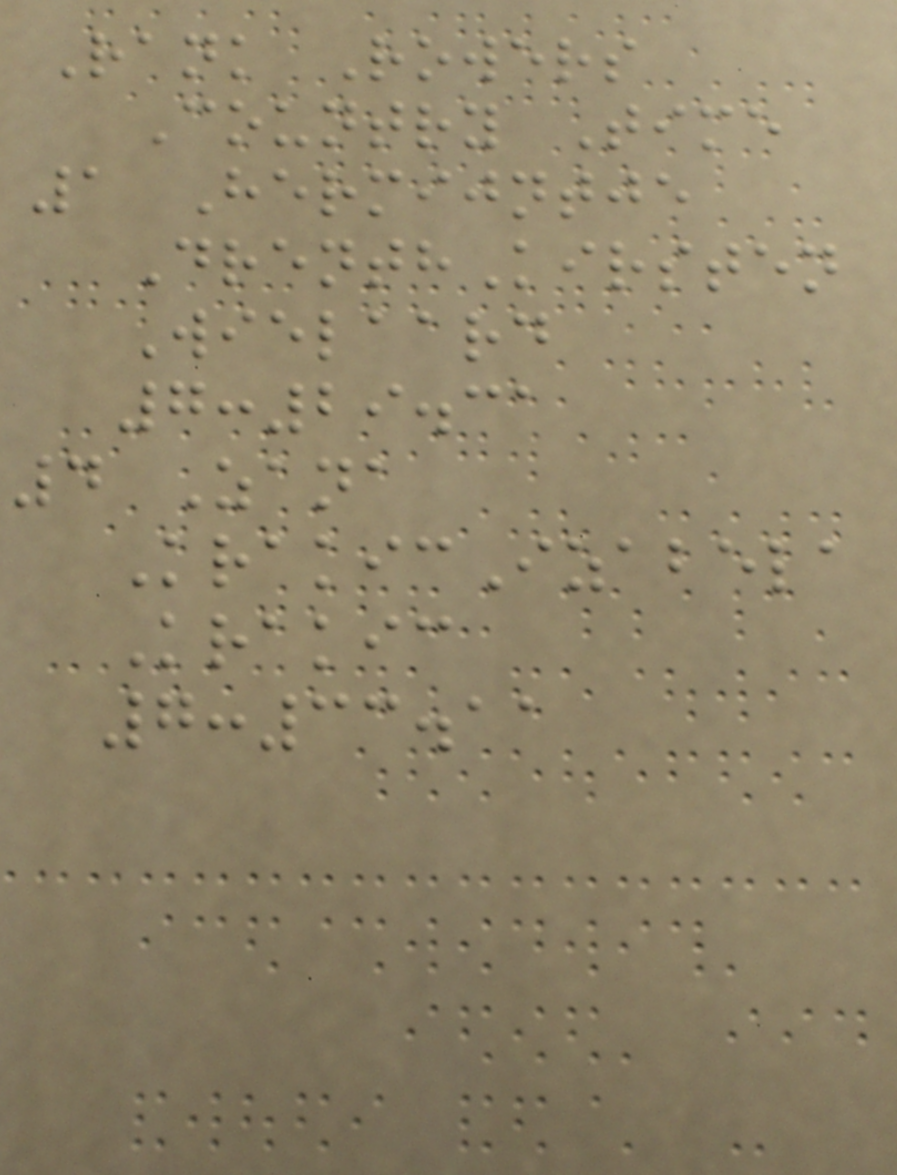Rank Rowers
Country Time
1 Hermijntje
DrenthKirsten
Wielaard
7:29.31
4 Zana
KrakicIzabela
Krakic
7:33.11
